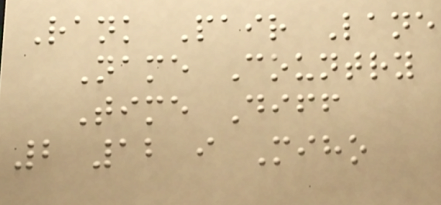Rank Pair Lane
Name Country
Time Diff
2 12 i Miho
